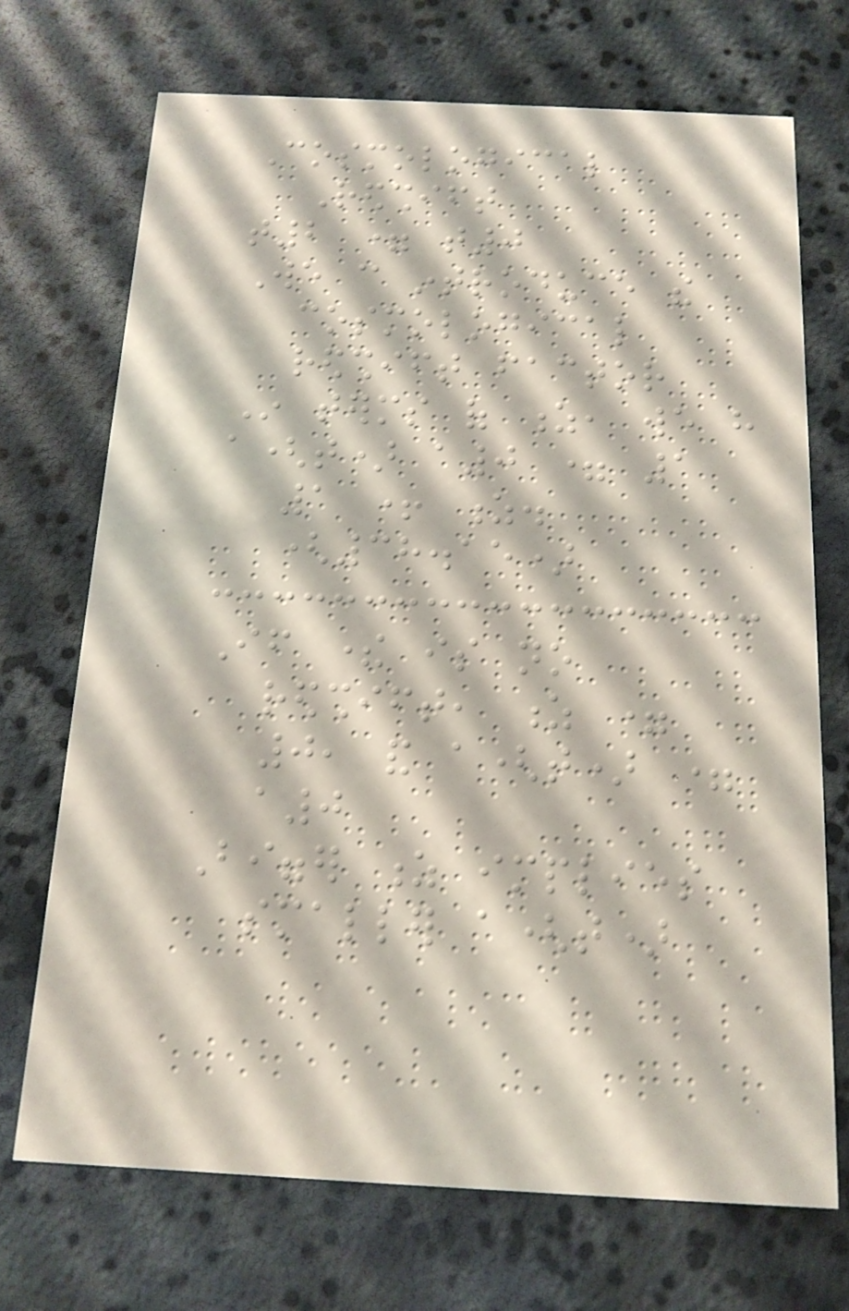Cosmological
Redshift
t2 = t0
We can introduce the
cosmological
redshift factor
In terms of z, we have
a(t) a0 = 1
1 + z.
(38.15)
If there is no
redshift, z =
0, and a(t) =
a0
Bigger z implies
smaller a(t)
